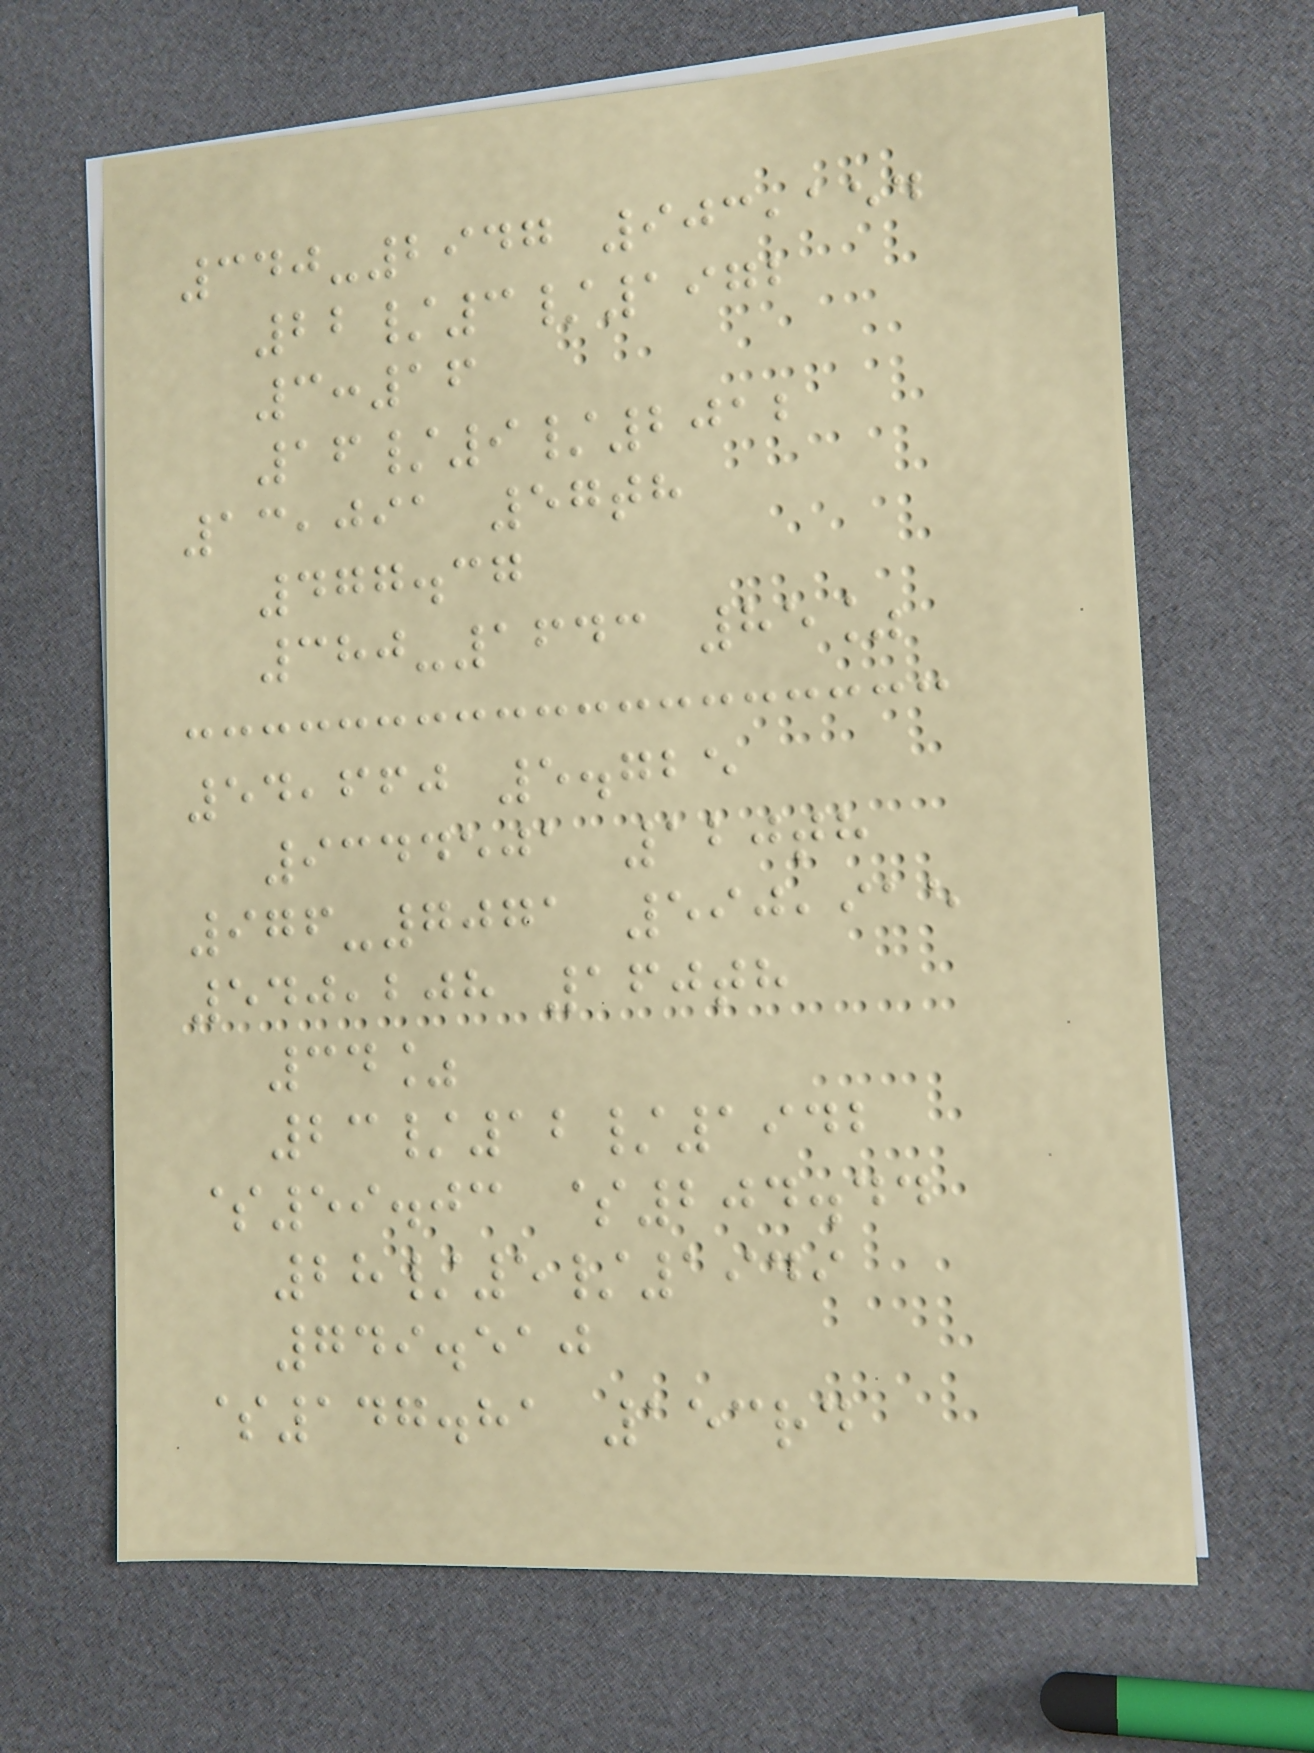340-2947 903,154
22/3/1972
3:16
16/9/2012
13,091 57th
477.37
380-1643 85%
54,660 5.725
9344501 120th
976-7071 590,915
540,208 160th
34%
23/12/1942
$59.03 $204.44
28/5/1949
749.510
$147.81 153rd
